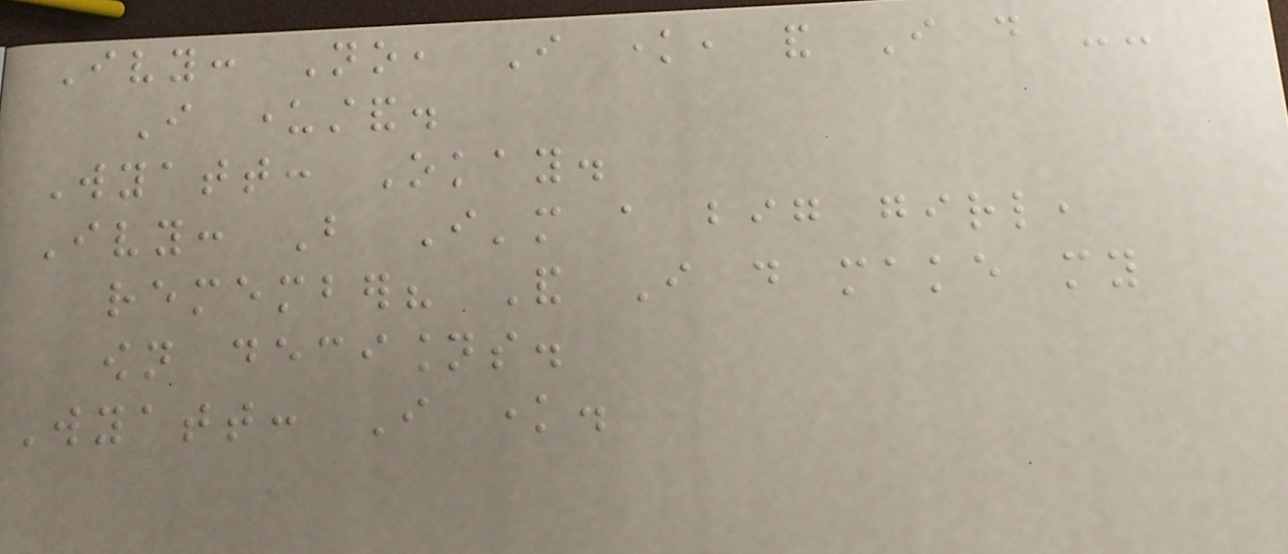Ivy: No, I know, and I do --
I understand.
Wyatt: Okay.
Ivy: But I'm a big girl,
remember? And I do make my
own decisions.
Wyatt: I know.
